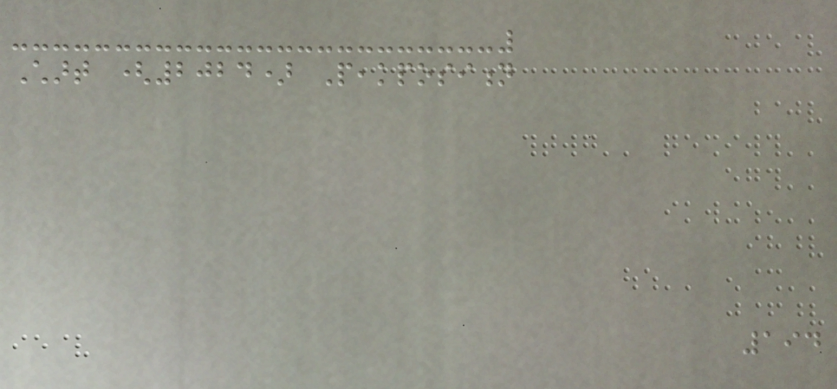Chart (2024) Peakposition
194
